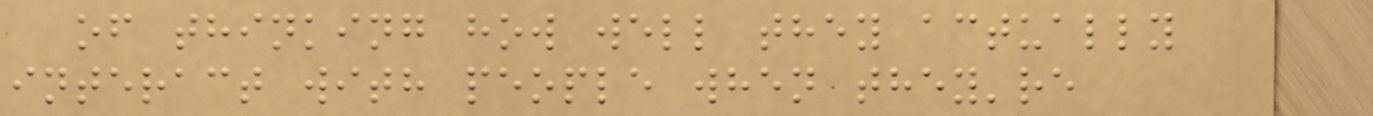of thinking how well they actually
interact with people when they're
